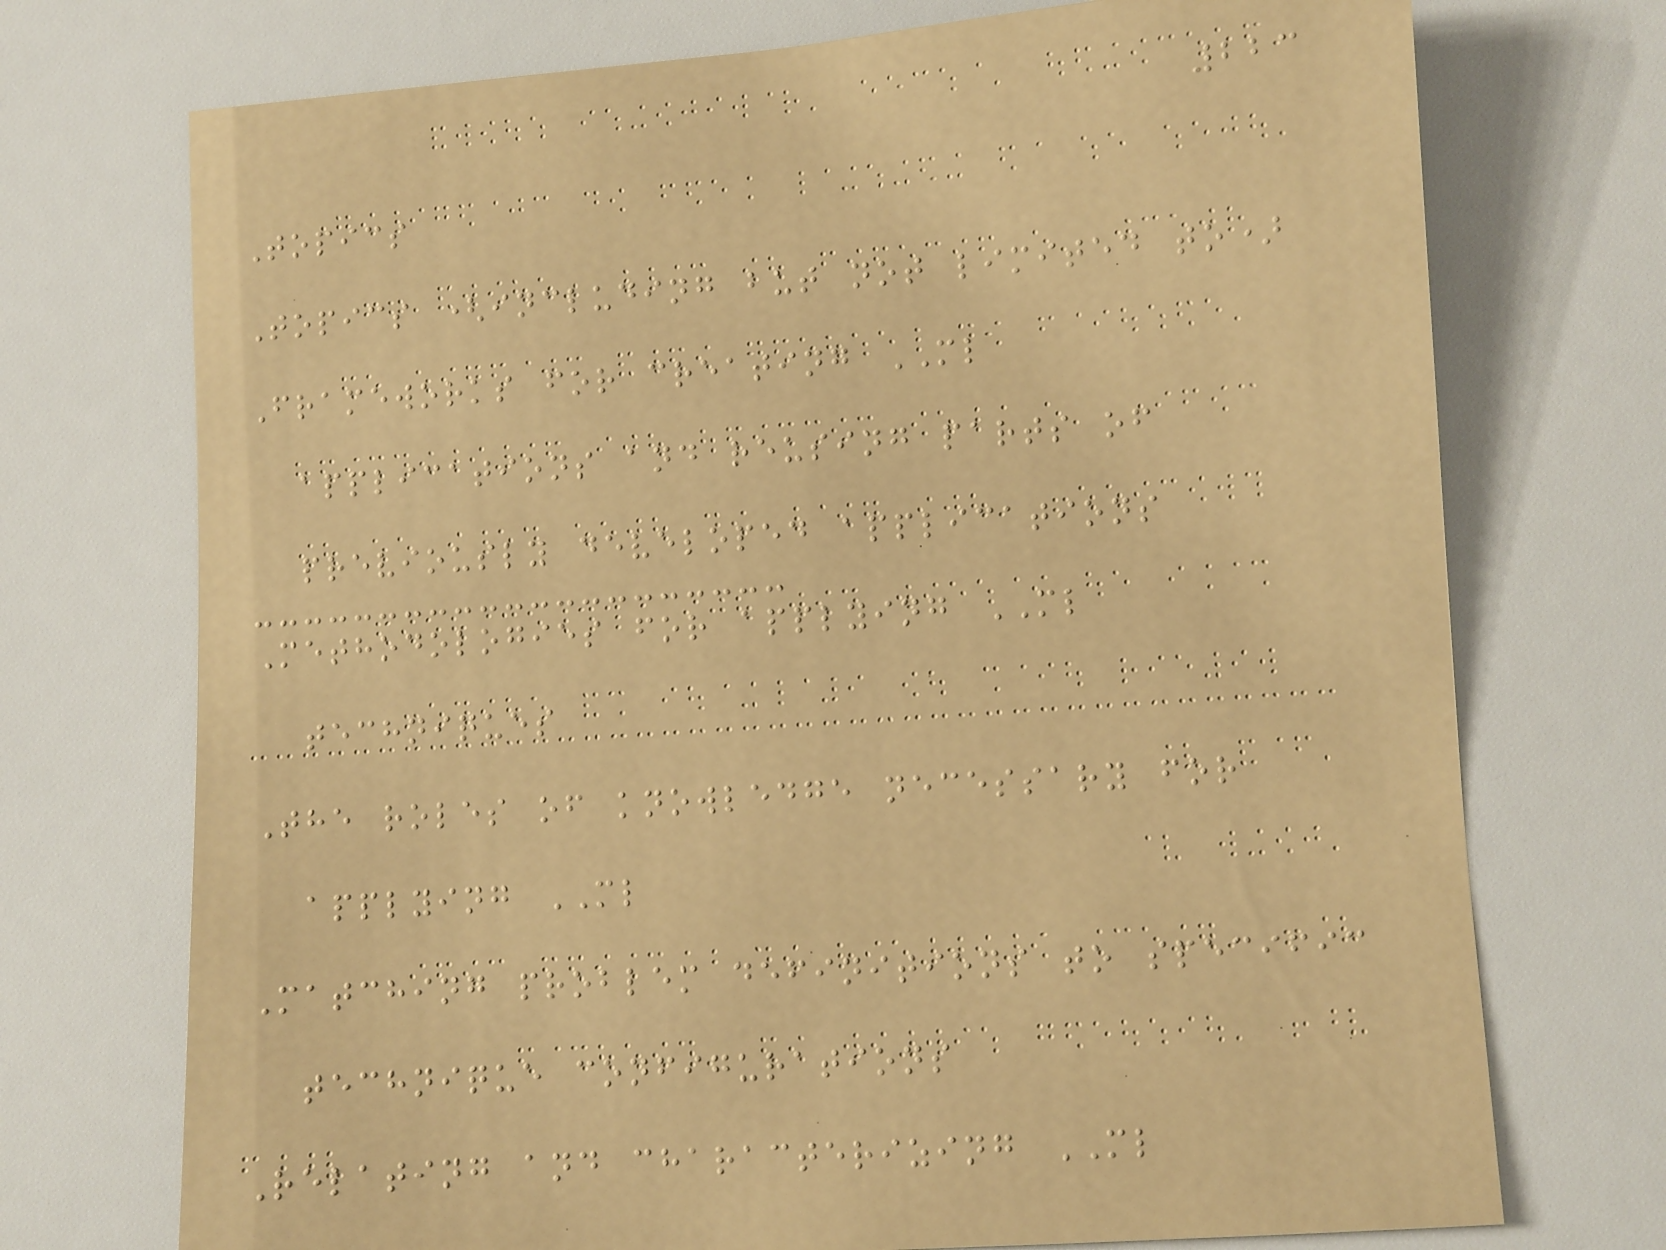223
Topics
Topics (including but not limited to)
Frameworks for creating ML
applications and reusing parts of
previously developed applications
Methodologies for applying ML
techniques
The roles of knowledge necessary for
applying ML
Matching problem definitions to specific
technique configurations
Relating and characterizing ML
